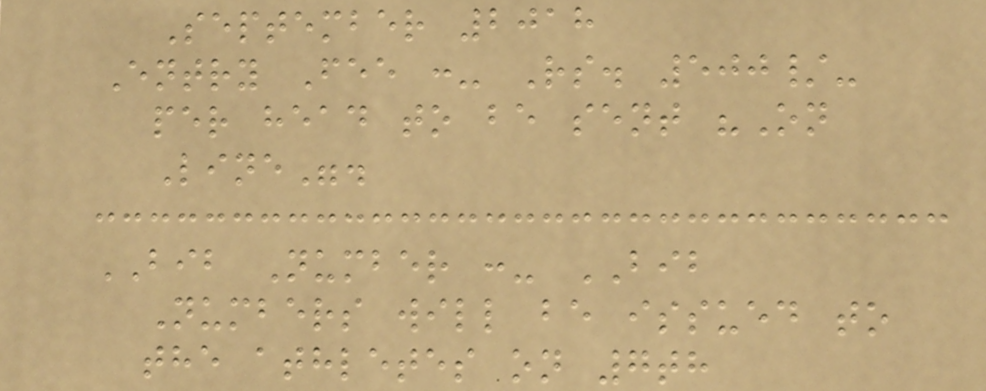September 2018
Entry Fee :- Rs. 500/-
per head to be sent "On
Line".
BIB Number :- BIB
Numbers will be issued to
the athletes on 7th
